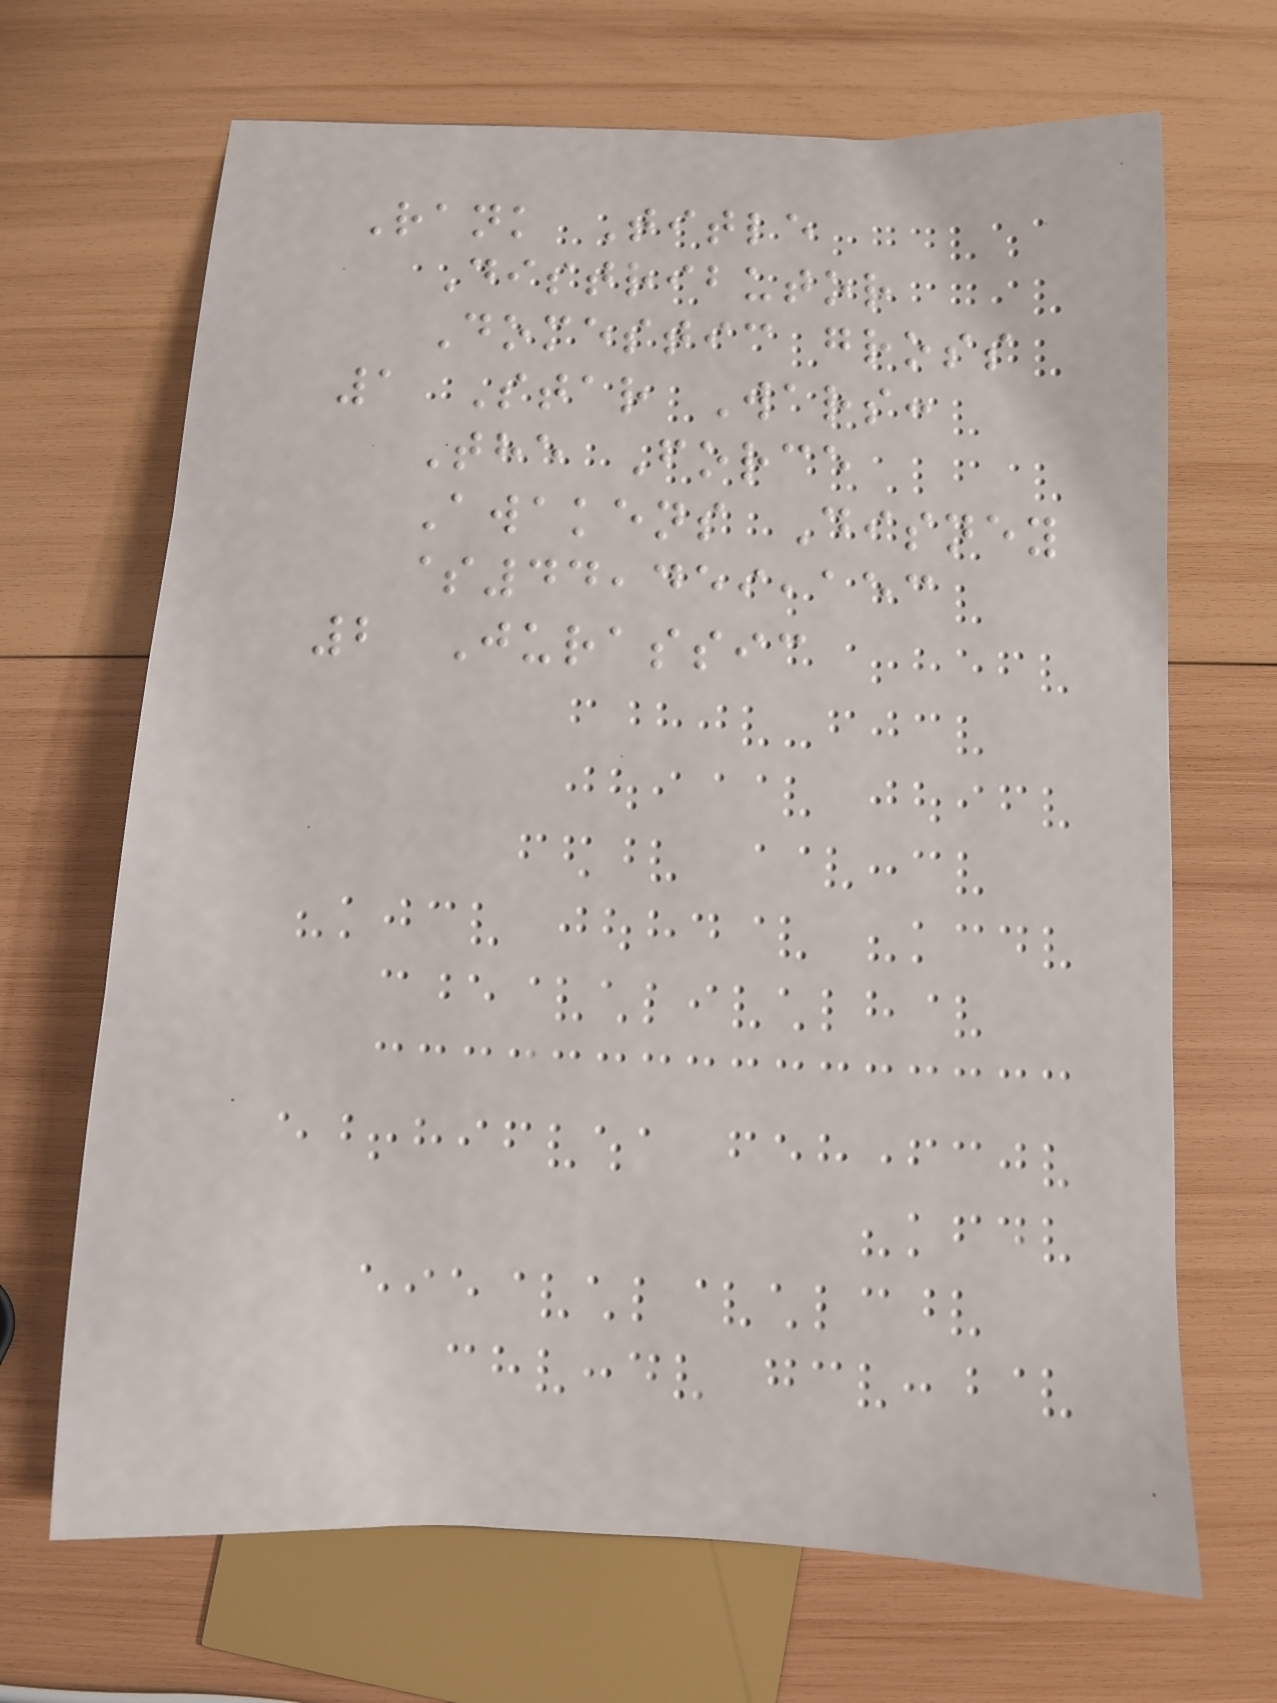Rank Title
Distributor
Domestic gross
1 Star Wars:
The Force
Awakens Disney
$44,459,153
2 Jurassic
